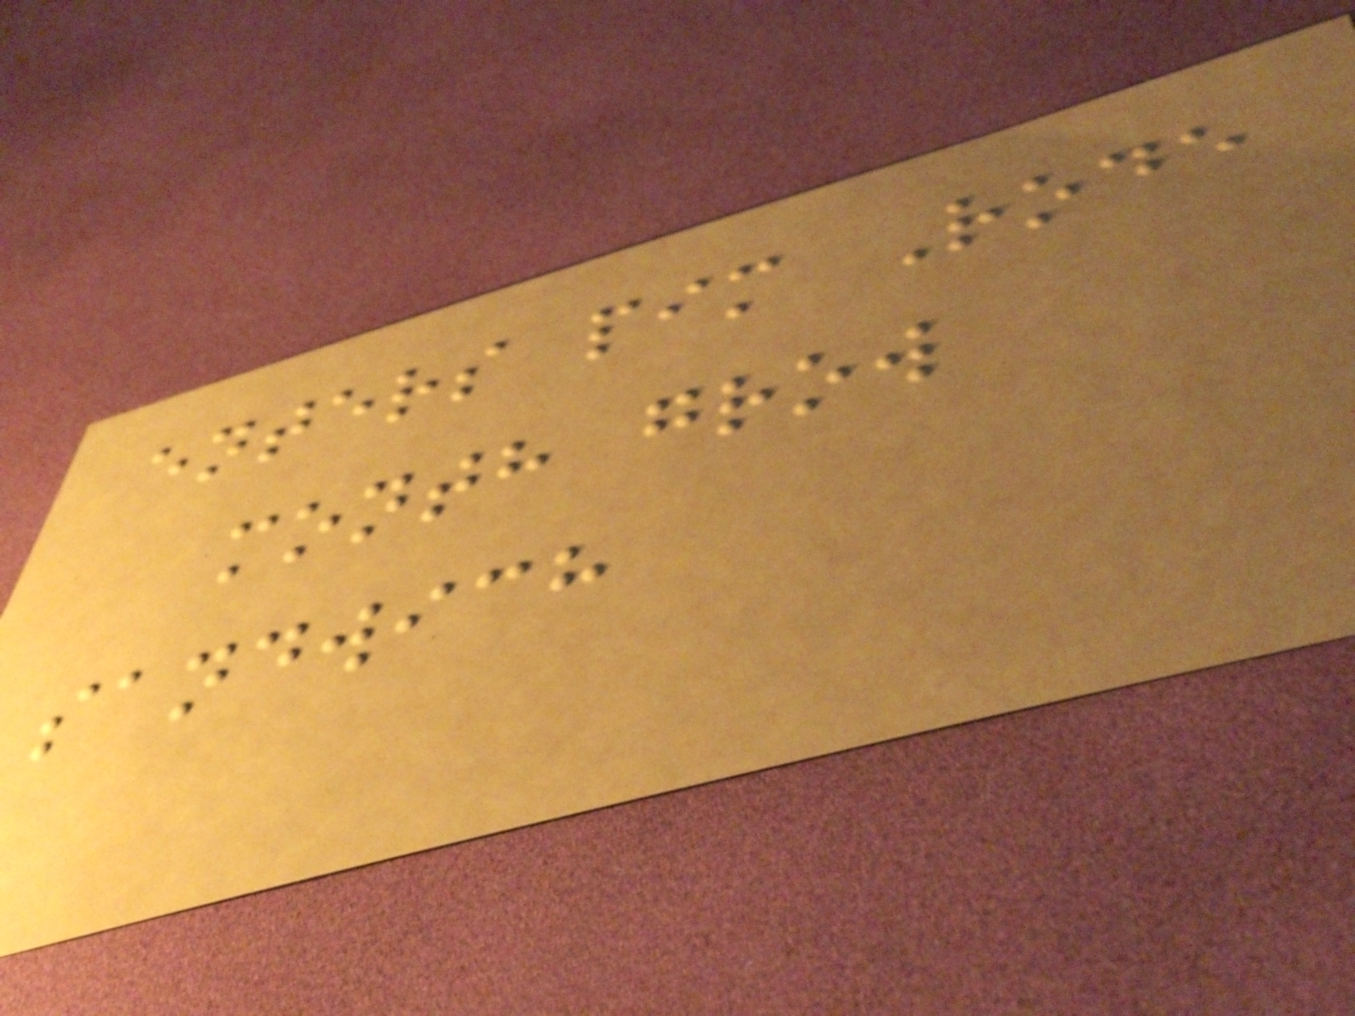enters pim Rode
month grow
sandwich
